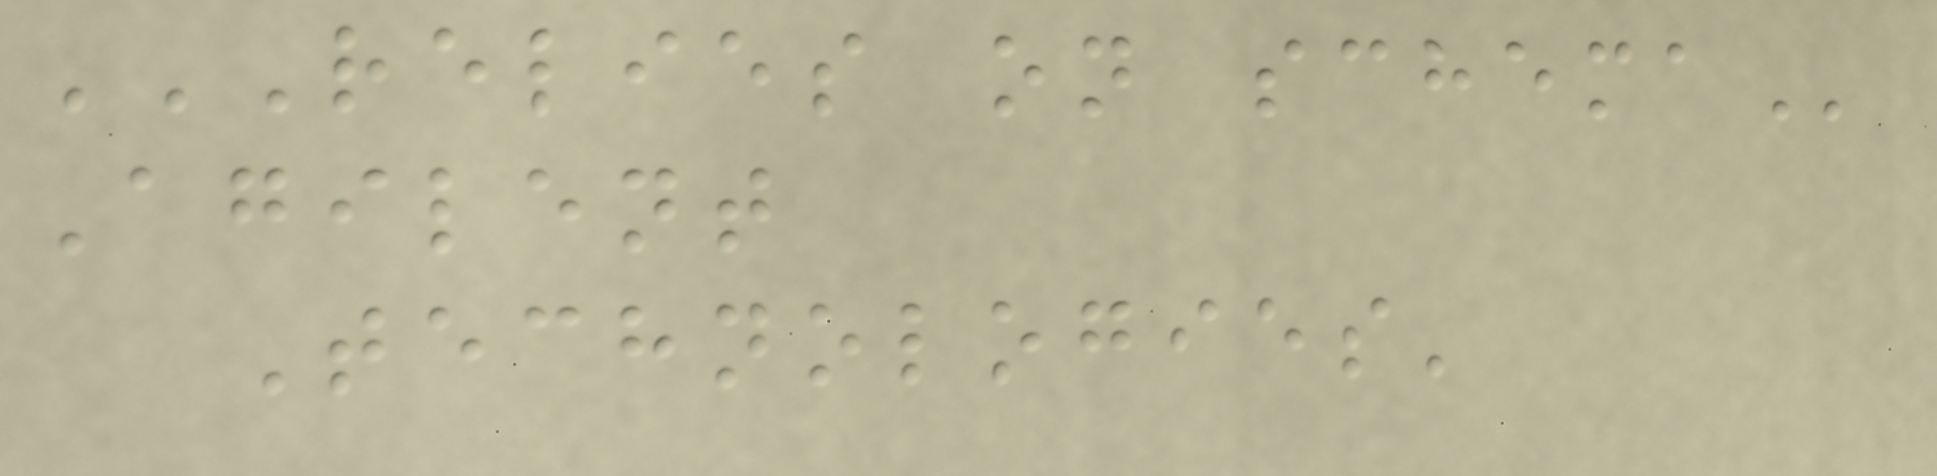RELIES ON SCHEMA
Agilent
Technologies'
